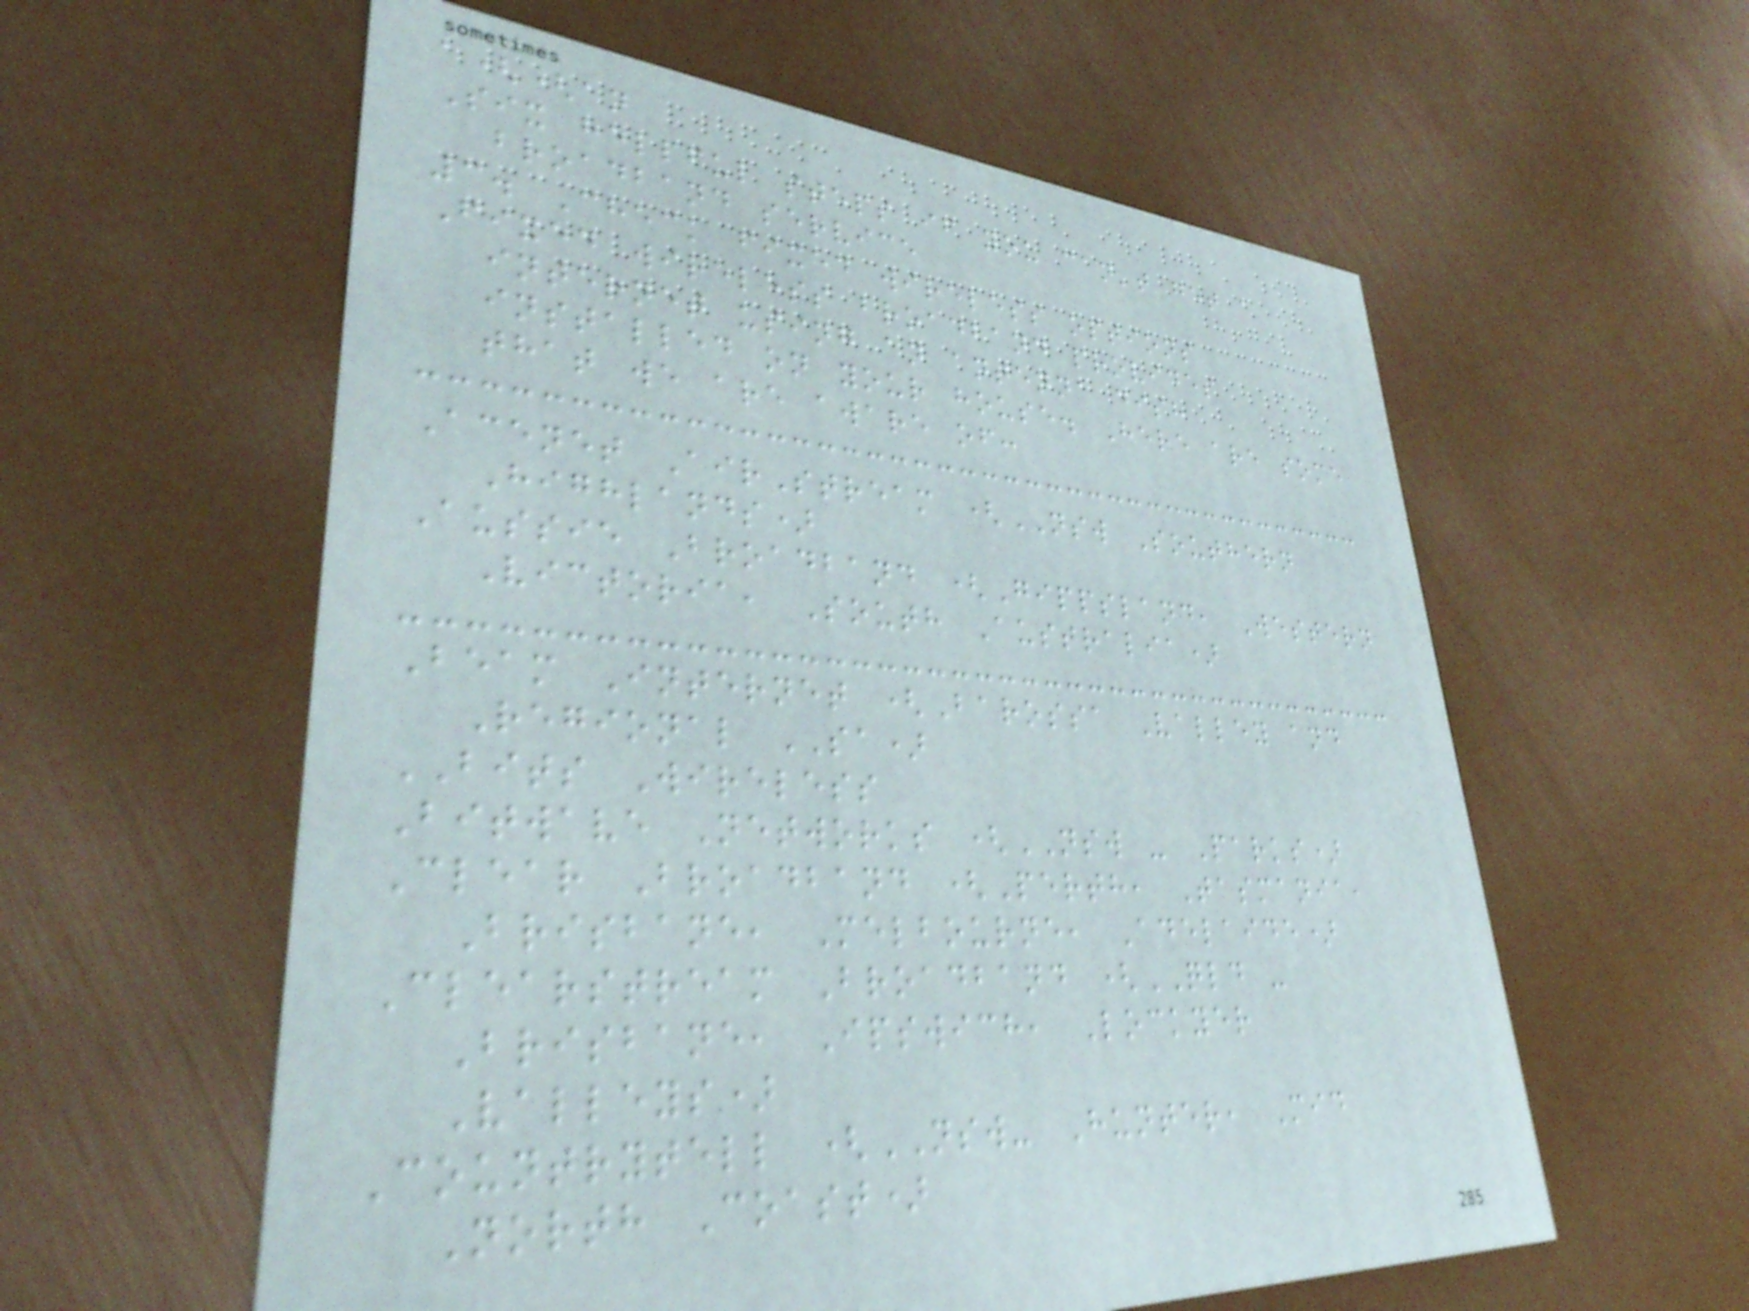a((an
Six helpful steps if you can't get a
broadband service
3. Check fixed wireless options
Fixed wireless broadband provides
internet using an antenna dish
installed on your house. Here are some
that we are aware of:
Acenet AirStream (NSW Southern
Highlands)
Aussie Broadband (Gippsland, Western
Victoria, South Australia)
Beam Internet (Barossa Valley and
Regional SA)
BITS Wireless
Bitwave Networks (NSW - Parks)
Clear Broadband (Perth, Tasmania,
Brisbane, Melbourne, Adelaide)
Clearstream Broadband (QLD -
Brisbane, Ipswich, Lockyer
Valleys)
Countrytell (NSW- Hunter, Mid
North Coast)
